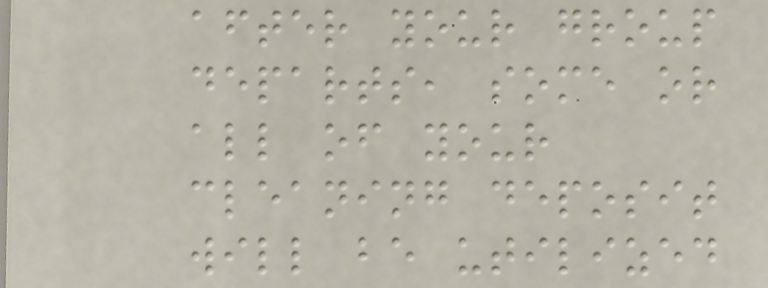after your group
departs, some or
all of your
cleaning deposit
will be utilized
